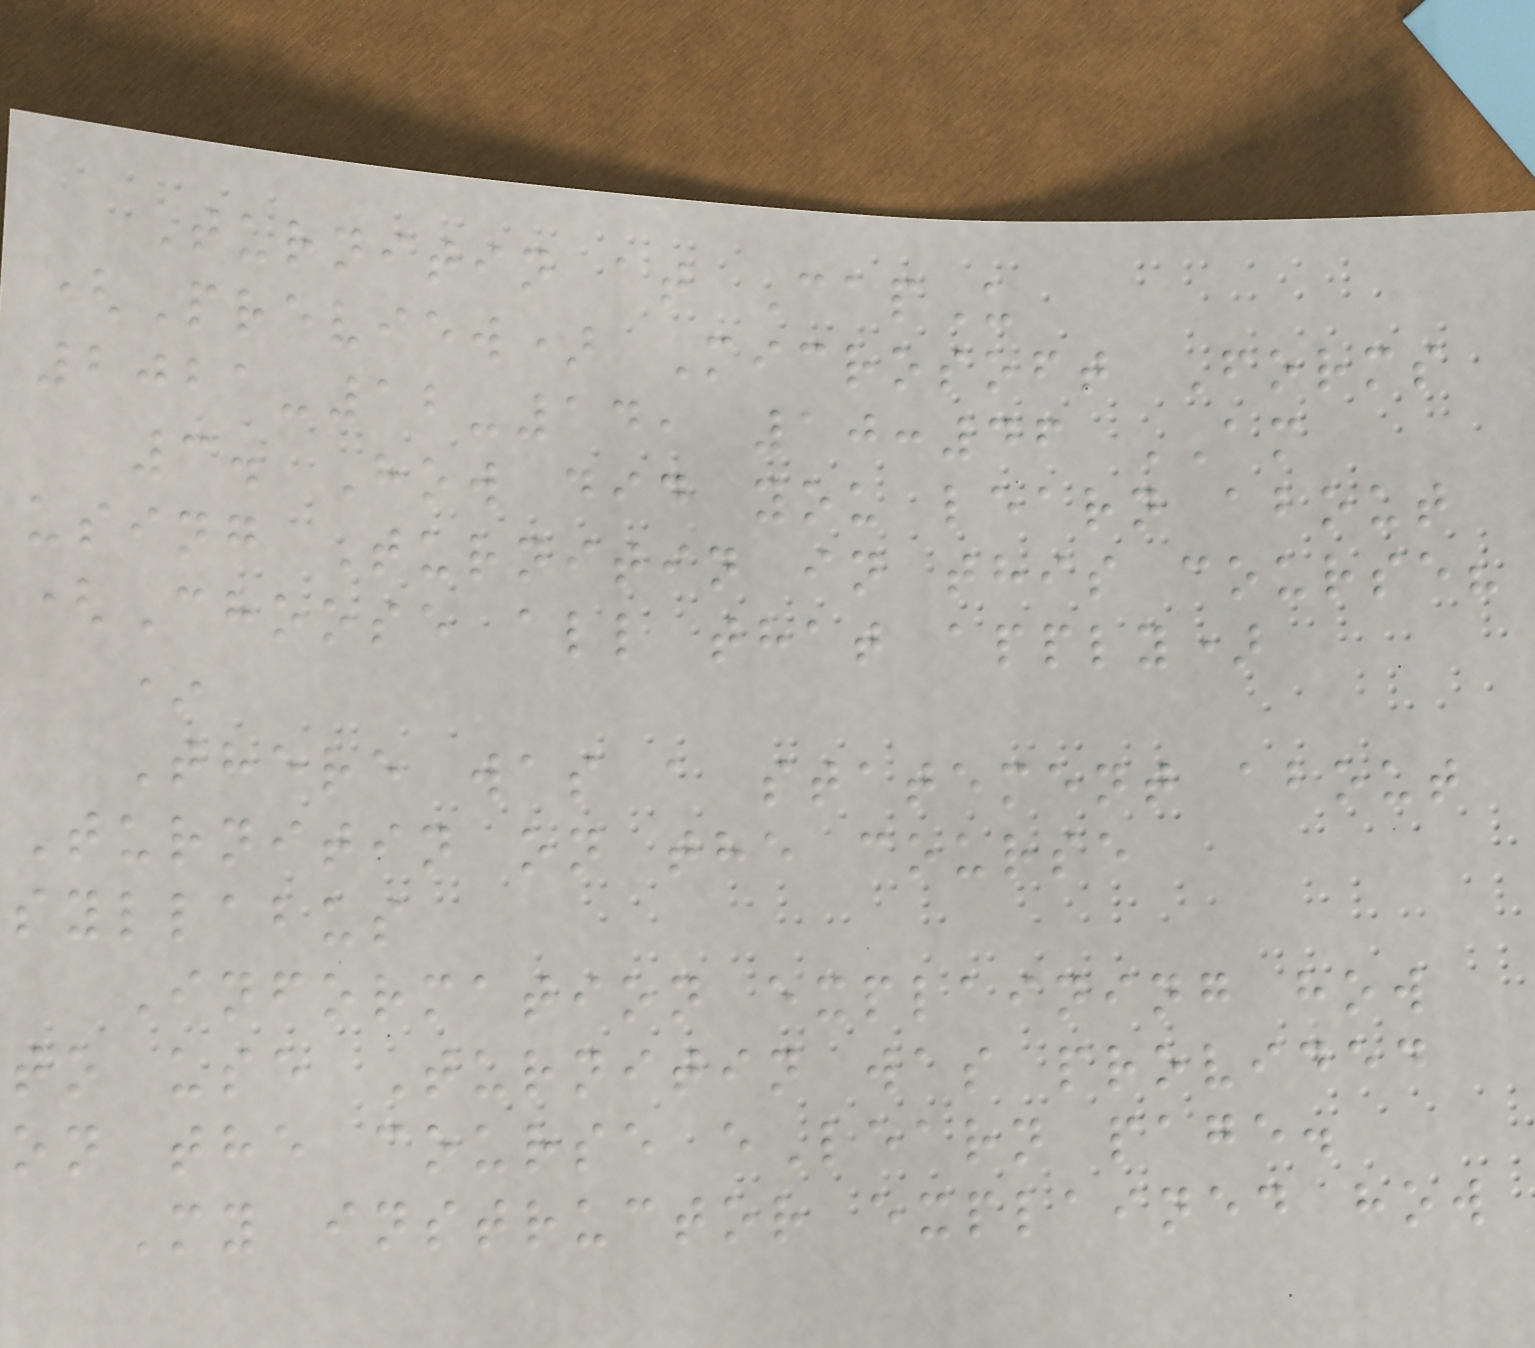Turnitin at CapU
(Preview) Microsoft Forms
2021-12-14, 10:46 AM
3. How did you learn about
using Turnitin in this course?
(Choose all that apply)
*
There was a statement about
Turnitin on the course
syllabus
Information explaining how
to use Turnitin was provided
on the course eLearn page.
My instructor explained how
